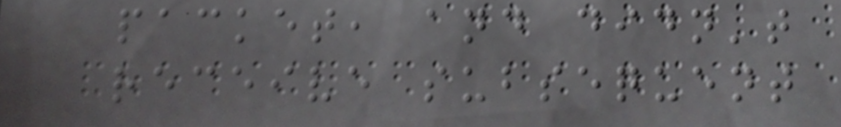packet, and didn't
receive subsequent
